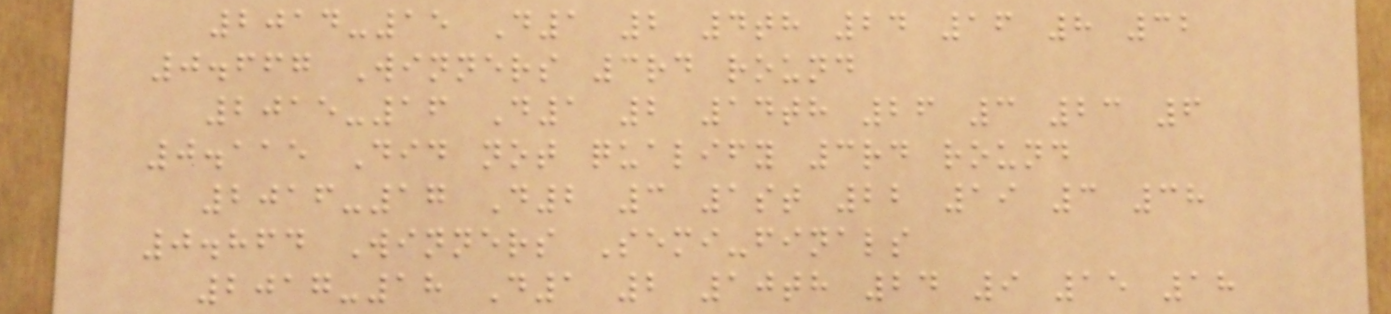2014-15 D1 2 4th 24 16 8 32
0.667 Winners 3rd round
2015-16 D1 2 14th 26 3 23 6
0.115 Did not qualify 3rd round
2016-17 D2 3 1st 22 19 3 38
0.864 Winners Semi-finals
2017-18 D1 2 10th 24 9 15 18
